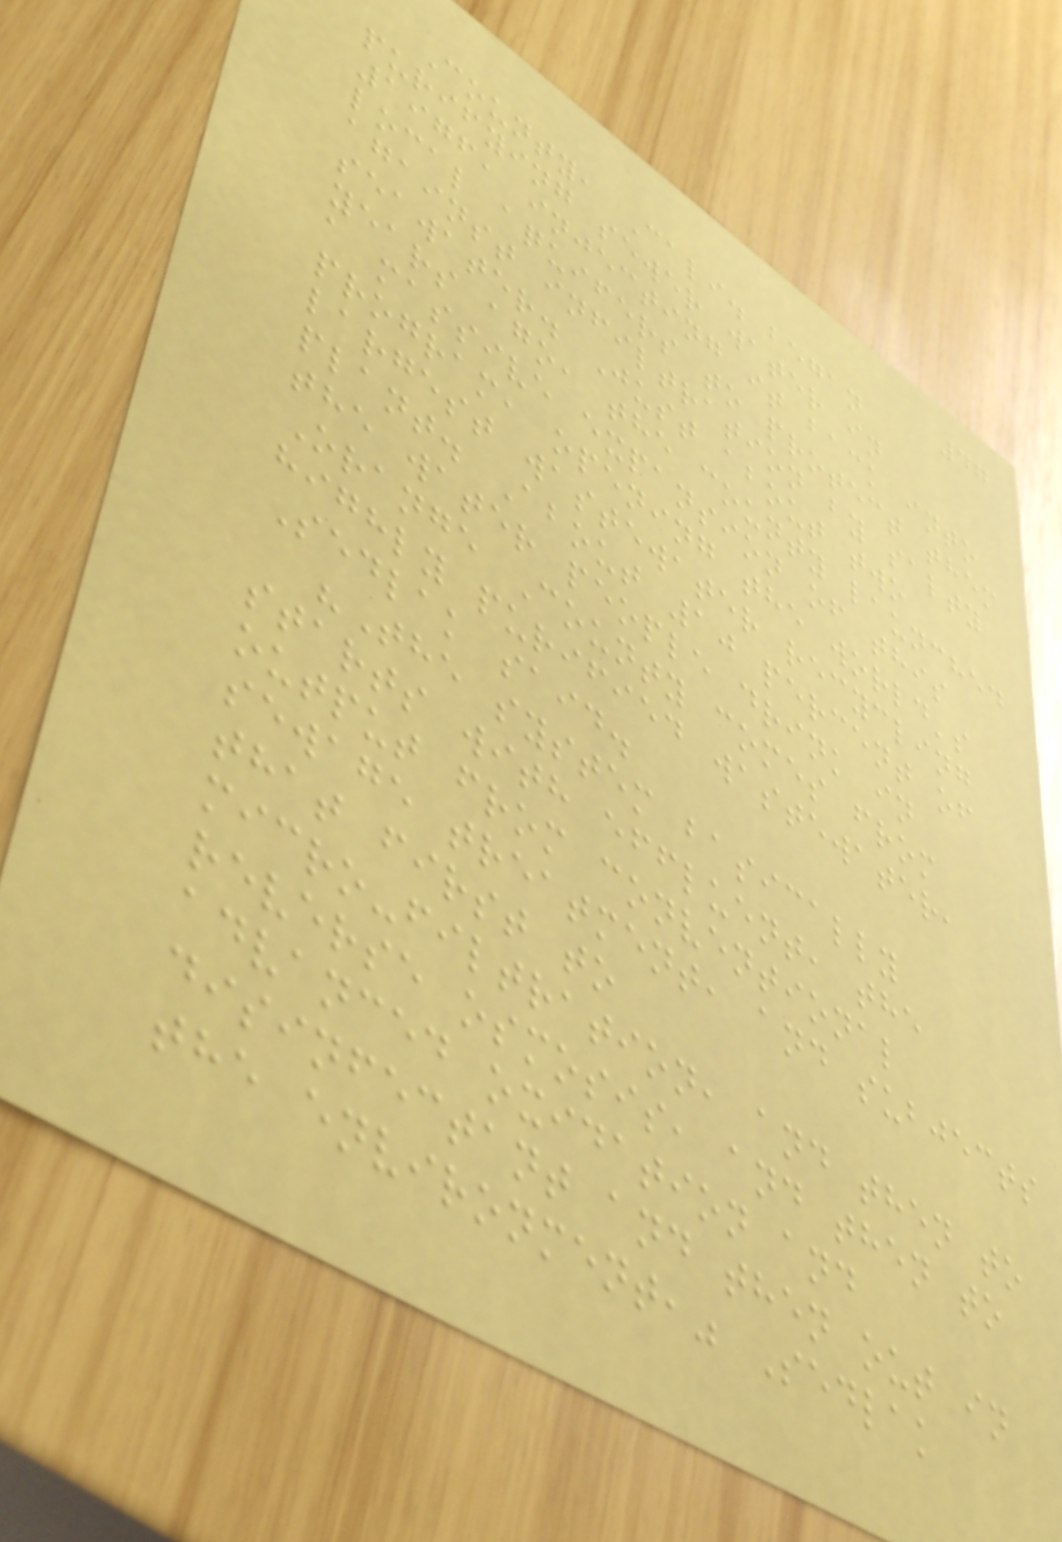47
County, Cali. began
purifying sewer water in
1976, injecting it back into
local aquifers to protect them
against infiltration by salty
seawater. Just about two
years ago, the county launched
a massive expansion of this
program, opening the world's
largest wastewater recycling
plant. About 10 percent of
the water people drink in
Orange County comes from
highly purified wastewater,
Sedlak said.
"The system basically
starts with effluent, the
output from conventional
sewage treatment, and subjects
that first to
micro-filtration, and then to
reverse osmosis, and then to
advanced oxidation and
disinfectant and then out in
the environment," Sedlak
